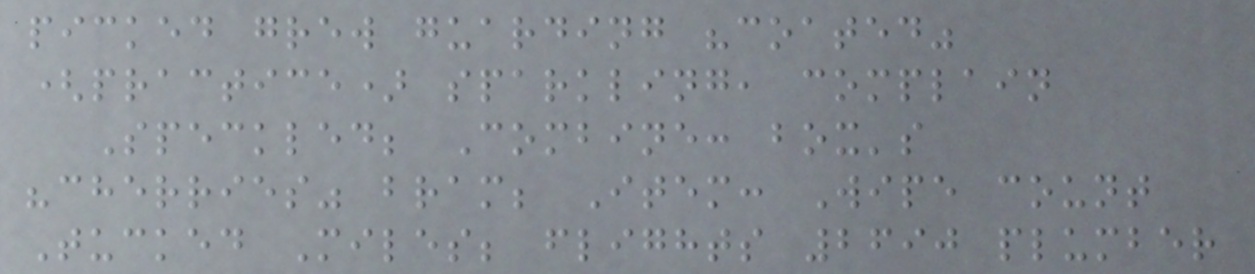picked grew guarding "coated"
(practice) sparkling, complain
Speckled; Combine: box's
"cherries" bram; Item: Wipe count
Tucked Miles; flights 2690 plumber
